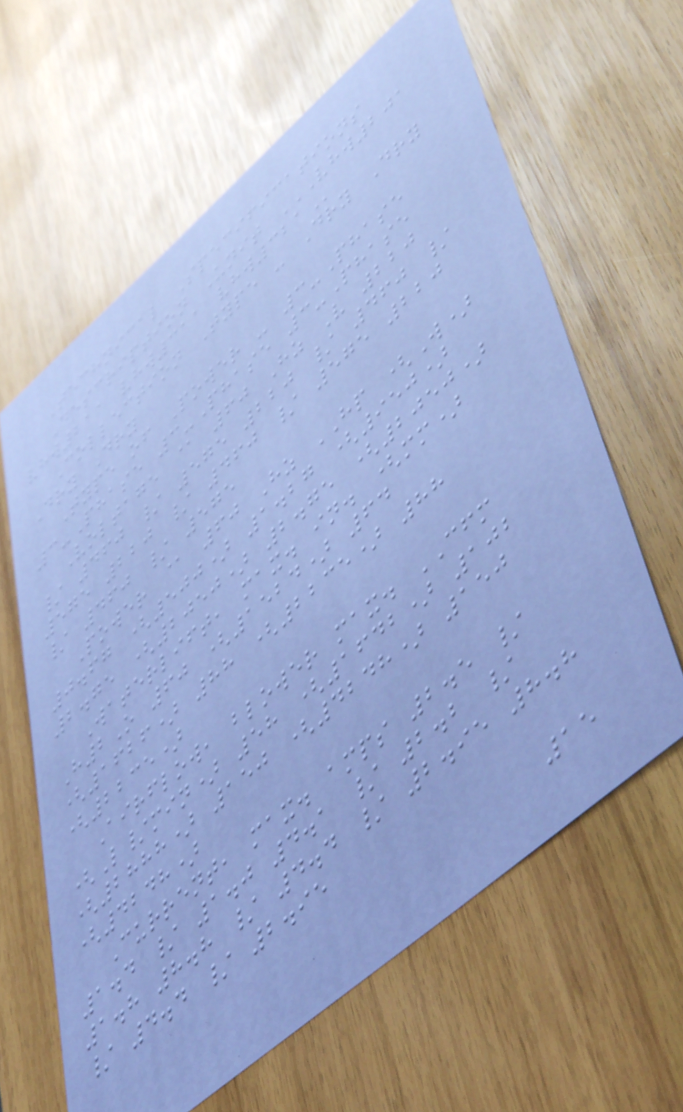Technical Specifications
Description Unit VHW201
VHW211 VHW311 VHW321
Collection Type - Dry Dry
Dry Dry
Type of Power - 3-Phase
3-Phase 3-Phase 3-Phase
Voltage @ 60 Hz V 220
/ 460 / 575 220 / 460 /
575 220 / 460 / 575 220
/ 460 / 575
Power @ 60 Hz HP (W)
0.67 (500) 1.27 (950)
2.75 (2050) 2.75 (2050)
Waterlift, max. in. (mm)
H2O 60 (1524) 64
(1626) 88 (2235) 88
(2235)
Airflow, blower max. CFM
(L/min) 58 (1642) 102
(2888) 150 (4248) 150
(4248)
Current, max. amps 2.5 /
1.4 / 1.0 4.1 / 2.2 /
1.8 8.8 / 4.4 / 2.95 8.8
/ 4.4 / 2.95
15
